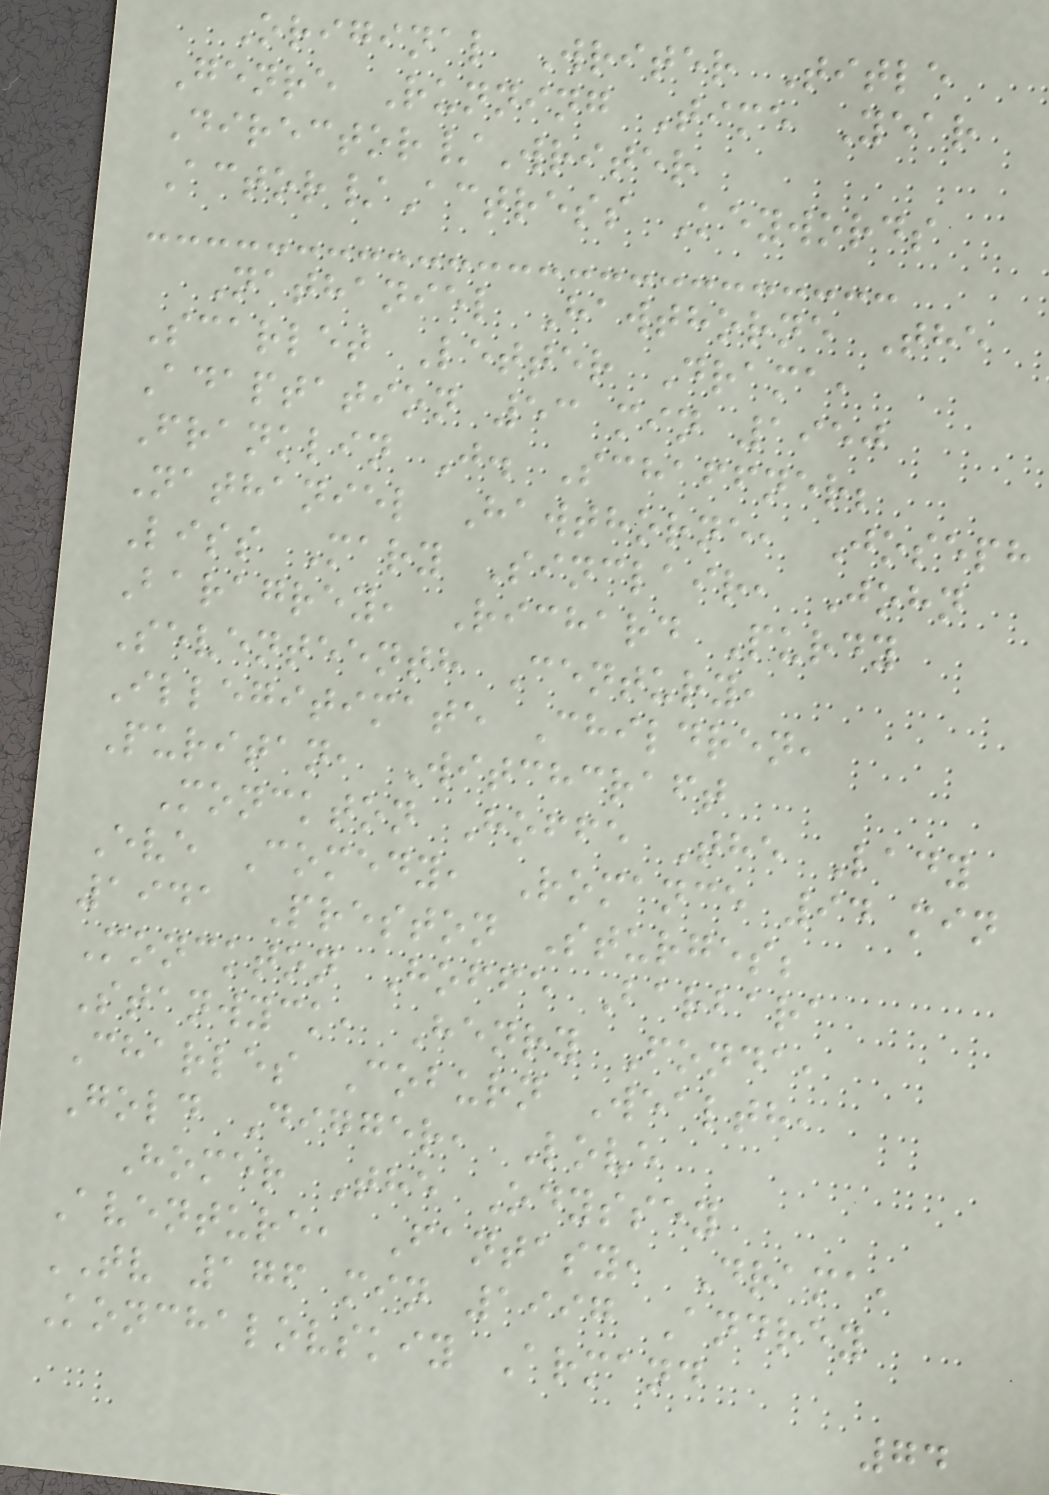Original Writer Title
Genre Running Time Year
Director/Writer
Actor/Actress Keywords
Nathaniel Hawthorne The
Scarlet Letter Drama,
Adaptation 53 min 1950
Franklin J. Schaffner;
Nathaniel Hawthorne, Joseph
Liss Mary Sinclair, John
Baragrey, Richard Purdy
Seventeenth Century,
Illegitimate Children,
Puritan, Witchcraft
Monckton Hoffe The Lady
Eve Comedy, Romance 94 min
1941 Preston Sturges;
Monckton Hoffe Barbara
Stanwyck, Henry Fonda,
Charles Coburn Wealth,
Gold Digger, Love
Homer The Odyssey
Aventure, Fantasy, Drama,
TV 176 min 1997 Andrey
Konchalovskiy Armand
74
